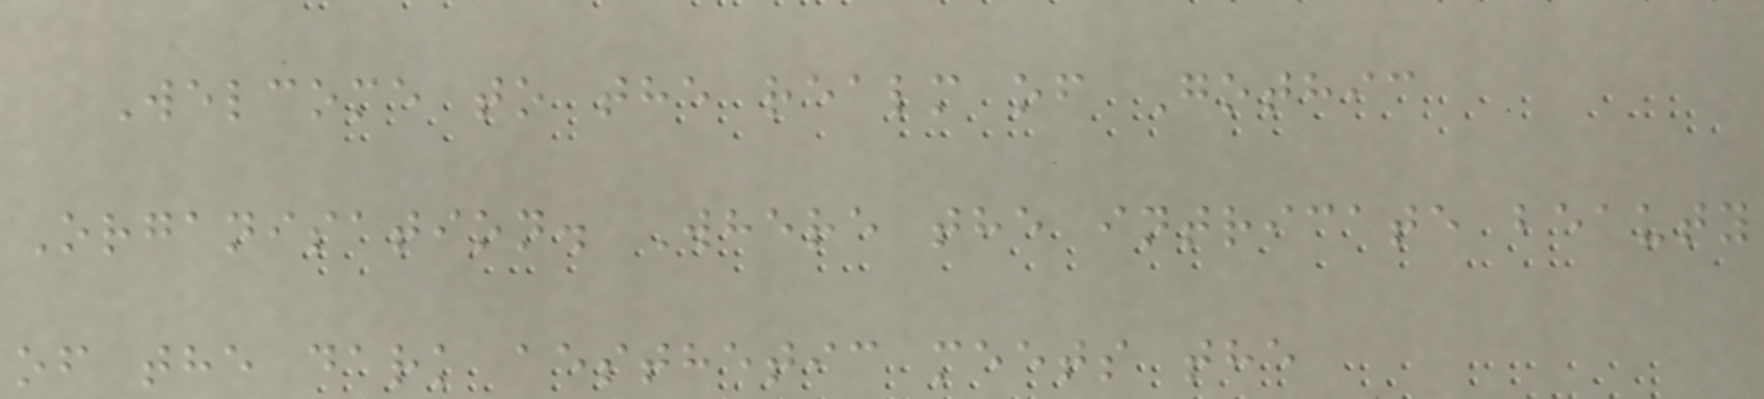Welcome to the realm of Gothic
Organisation. Where the intricate beauty
of the dark aesthetic meets the
